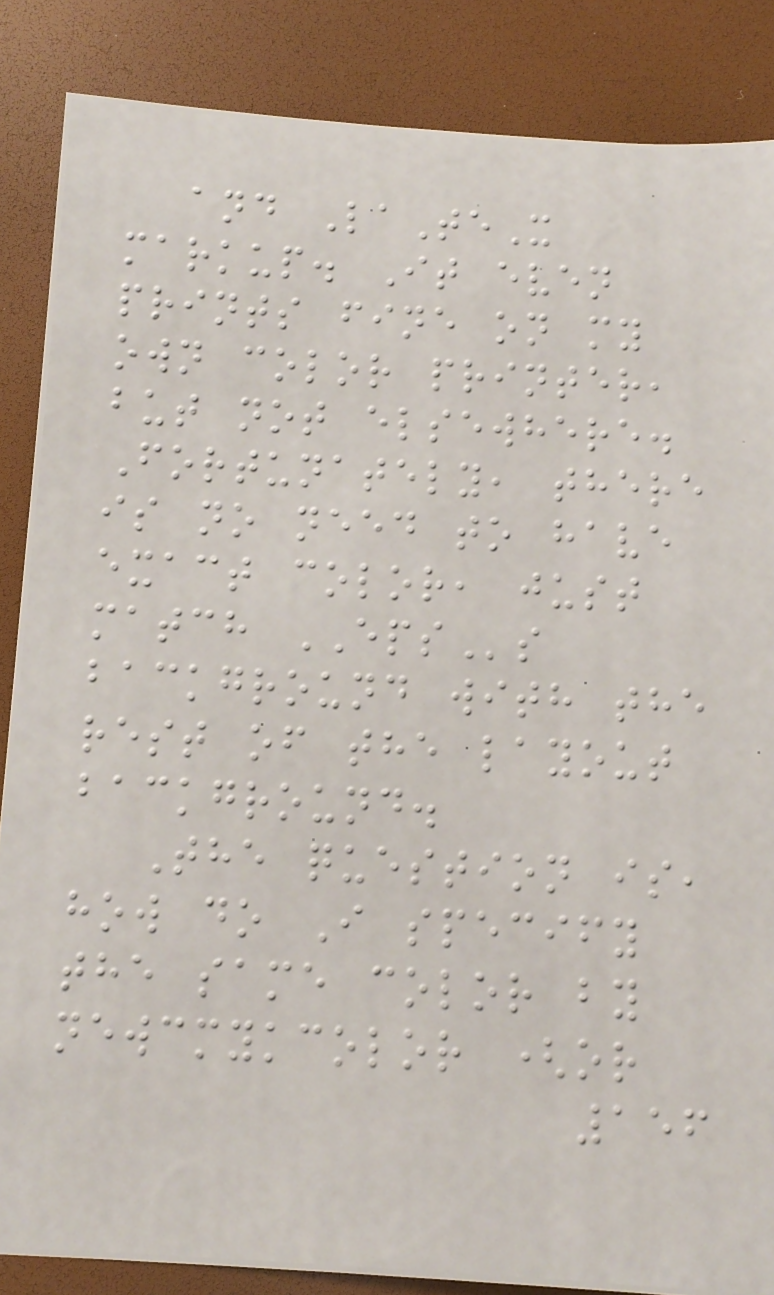and LaTeX
markup. It even
prints fine on my
own color printer,
but not elsewhere.
Fortunately, there
is no need to have
exact color, just
match EPSs
background with the
rest of the layout
background.
The question is,
how do I specify
the same color by
newcmykcolor (or
156
